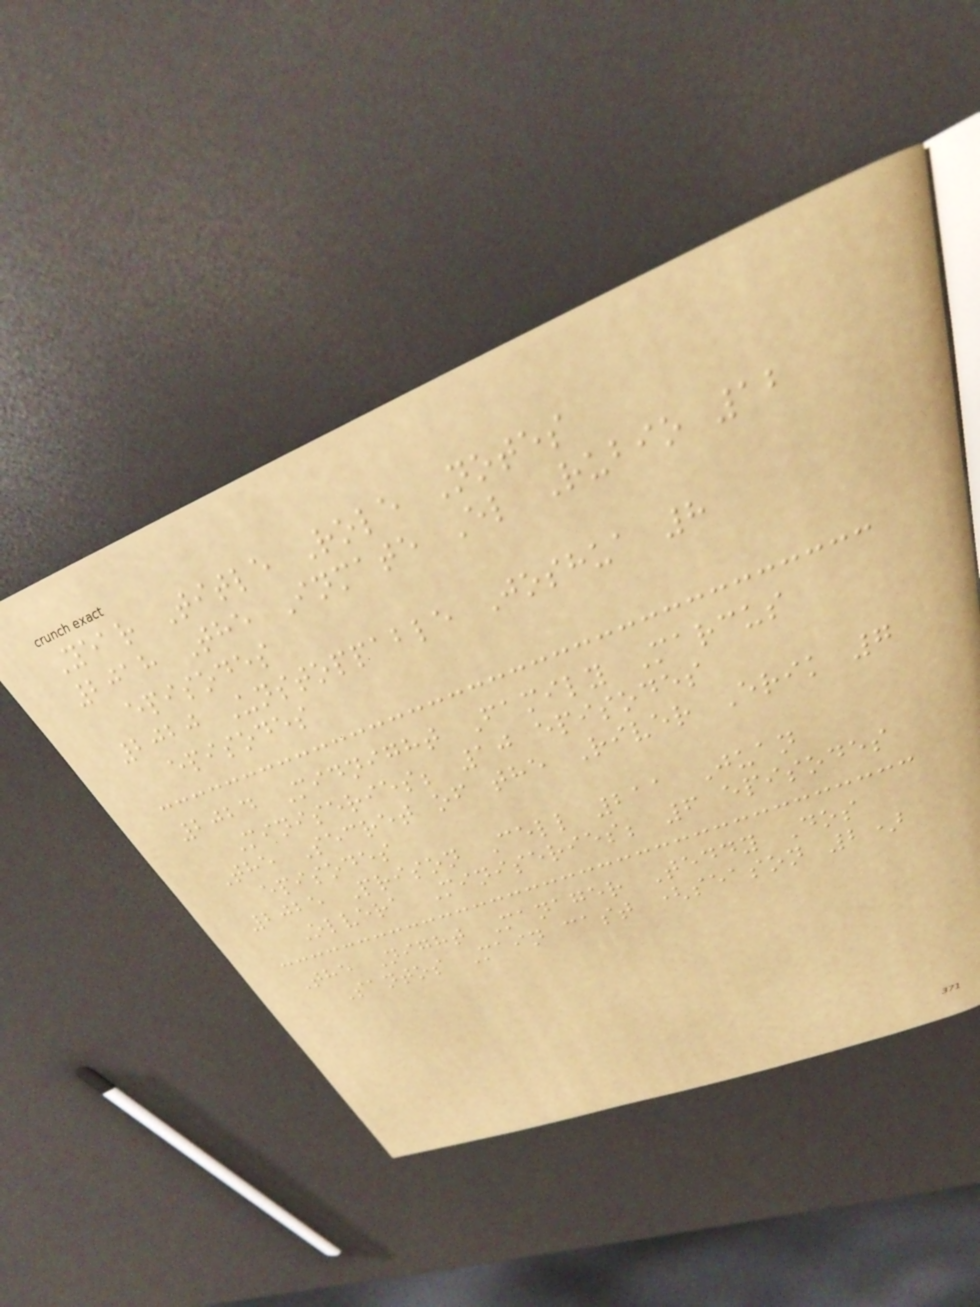Year Title Role Notes
2018 The Inmate El Rubio 12
episodes
2020 Unstoppable Joshua 8
episodes
2024 Midnight Family Marcus
Miniseries; 10 episodes
The Secret of the River Erik 7
episodes
2025 Prison Cell 211 Juan
Olvera Miniseries; 6 episodes
The Night Manager Teddy Dos
Santos Main cast (season 2)
